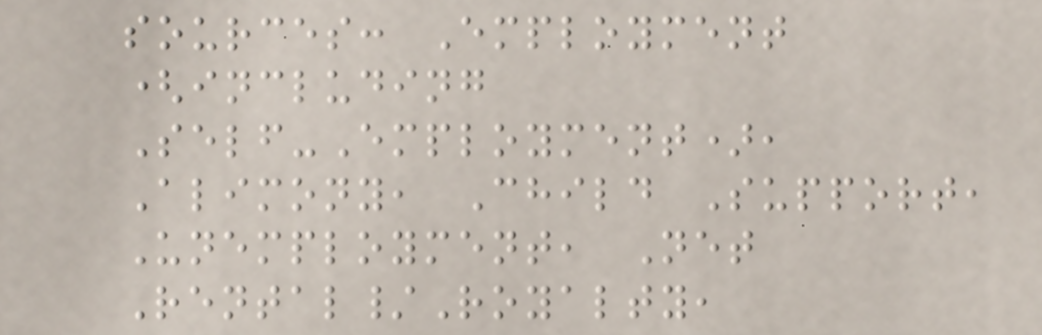sources: Employment
(including
Self-Employment),
Alimony, Child Support,
Unemployment, Net
Rental/Royalty,
